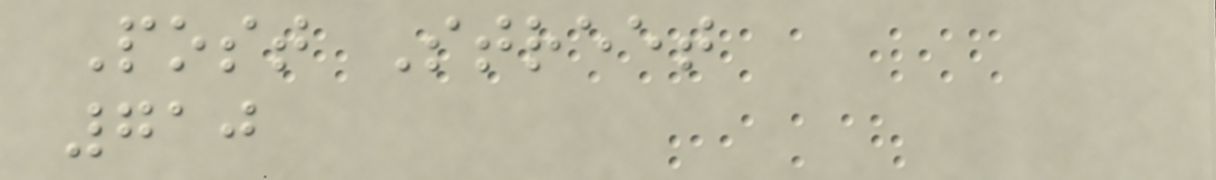Post Street
710
